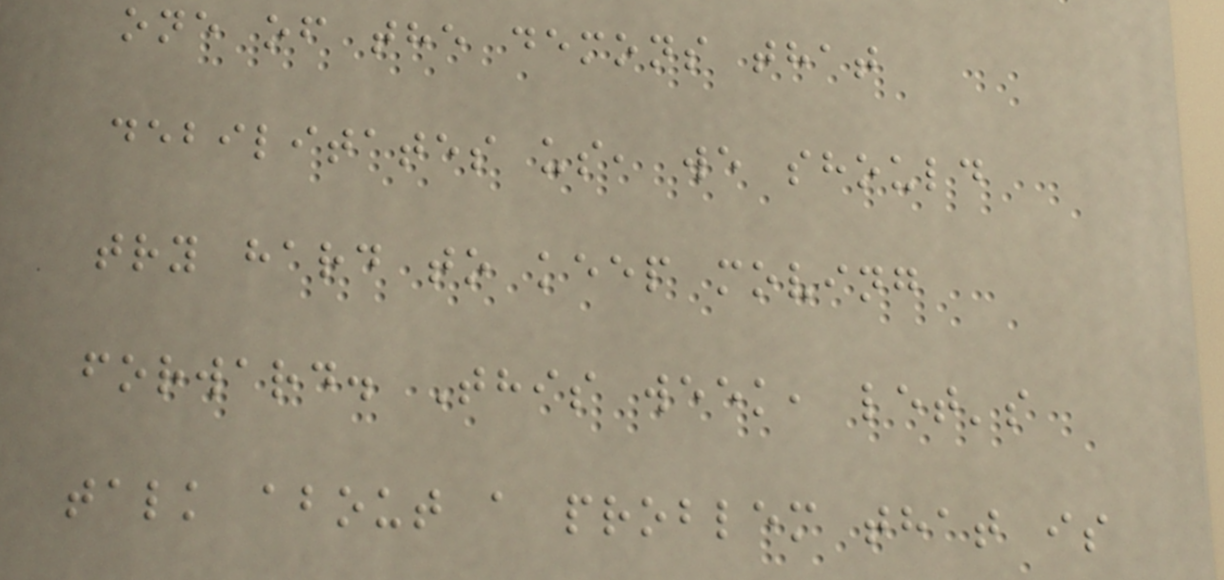one of the demons that
debilitates us, we should
try hard to keep moving
forward. This week, let's
talk about a problem that is
